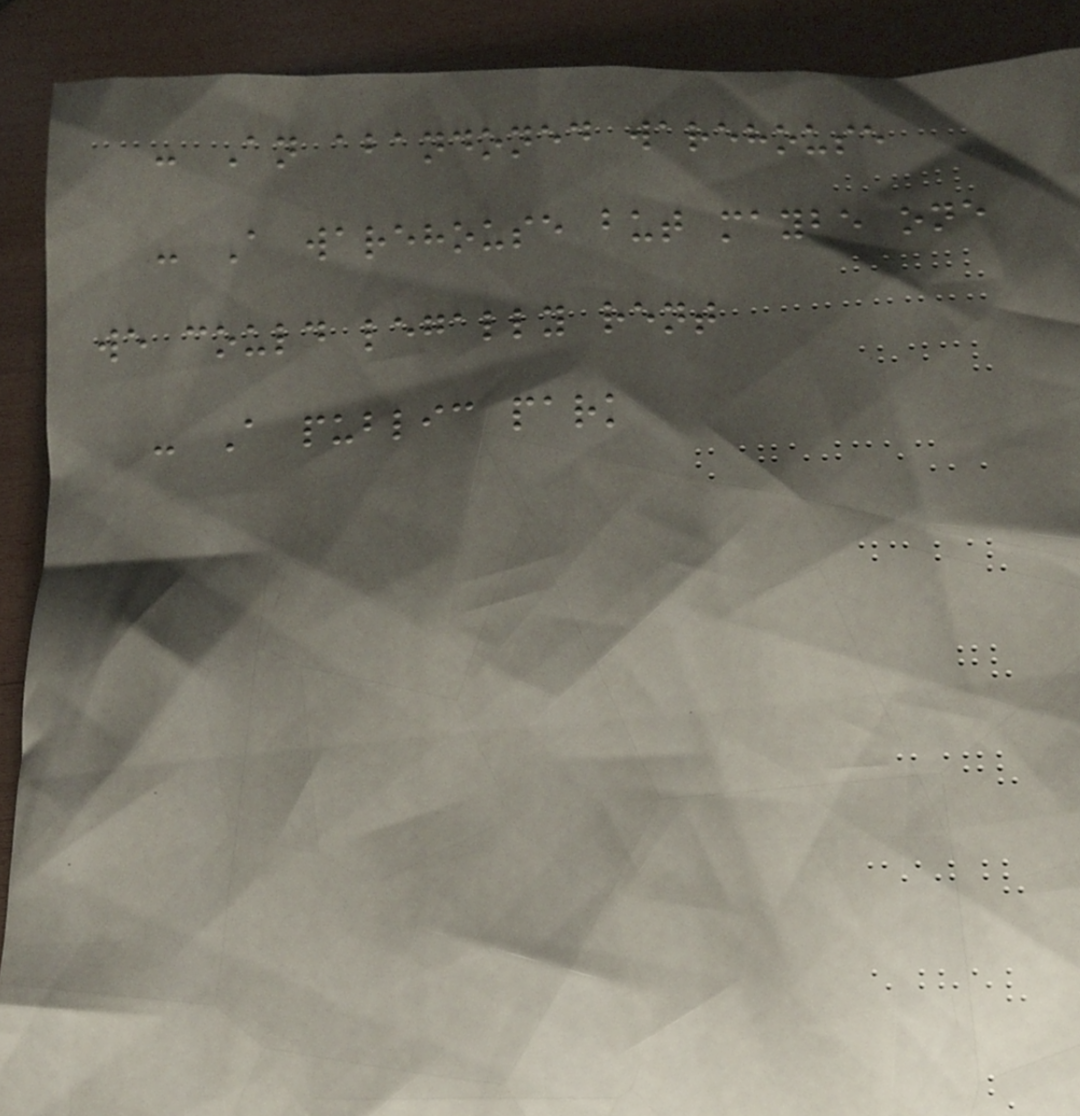- An abandoned warehouse
- A warehouse but maybe one
we could legally rent
- A public park
